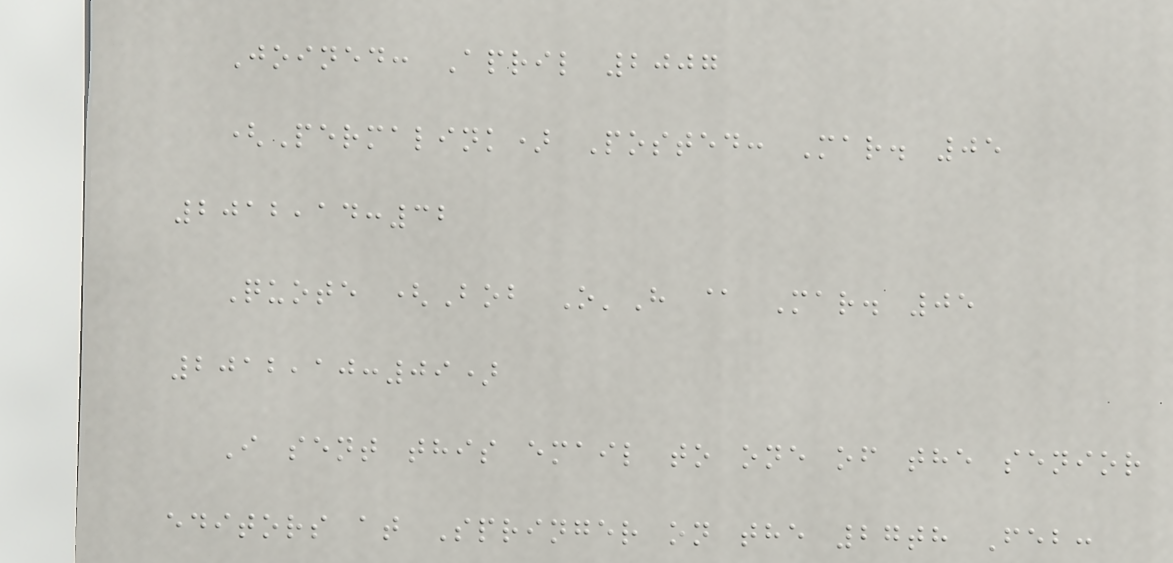Joined: April 2007
(Permalink) Posted: Mar. 05
2012,14:32
Quote (Bob O'H @ Mar. 05
2012,10:09)
I sent this email to one of the senior
editors at Springer on the 27th Feb:
